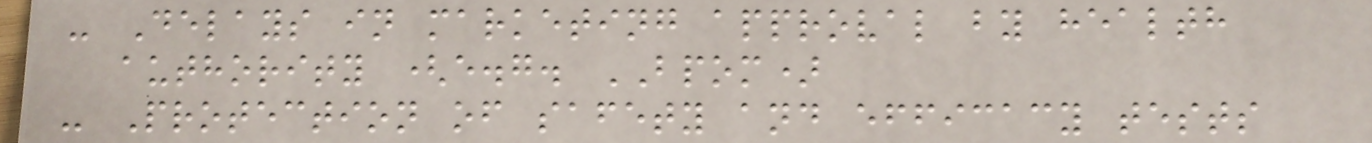- Delays in marketing approval by health
authority (e.g. BPOM)
- Protection of safety and efficacy tests
